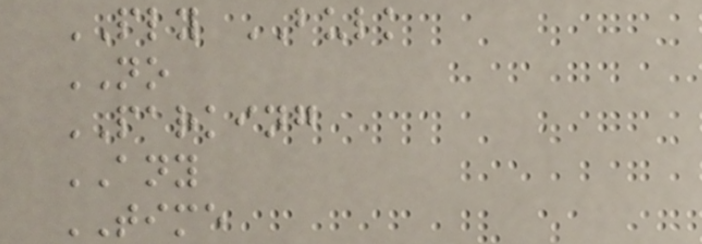PLY BULK
NO
PARKING
ANY
TIME
